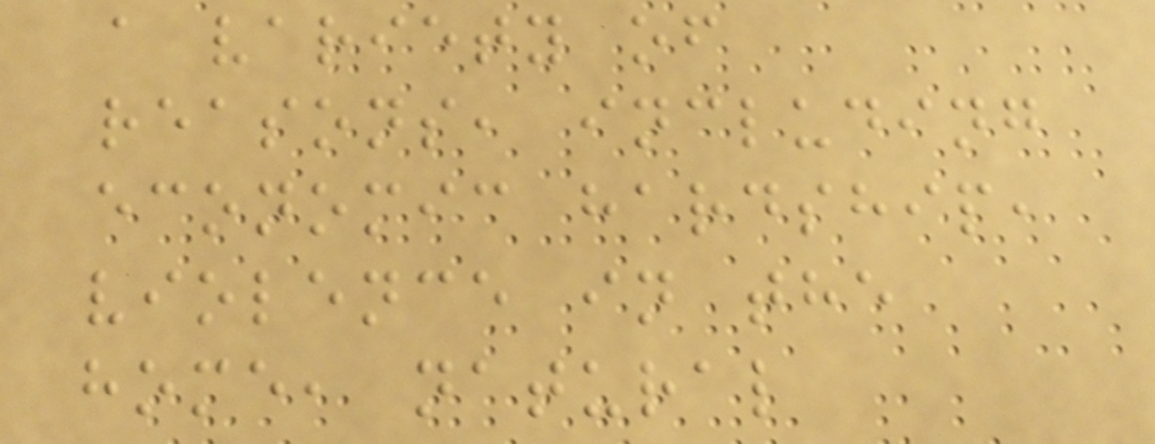a variety of
reasons, including
economic hardship,
violence in the
home, natural
